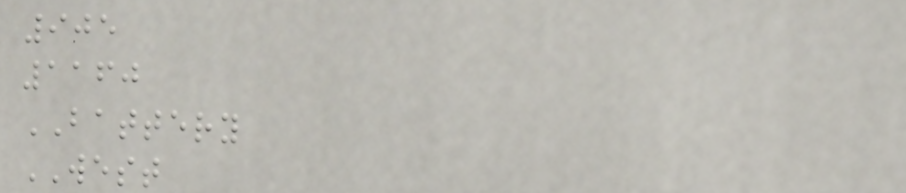905
1160
BATTERY
WEST
